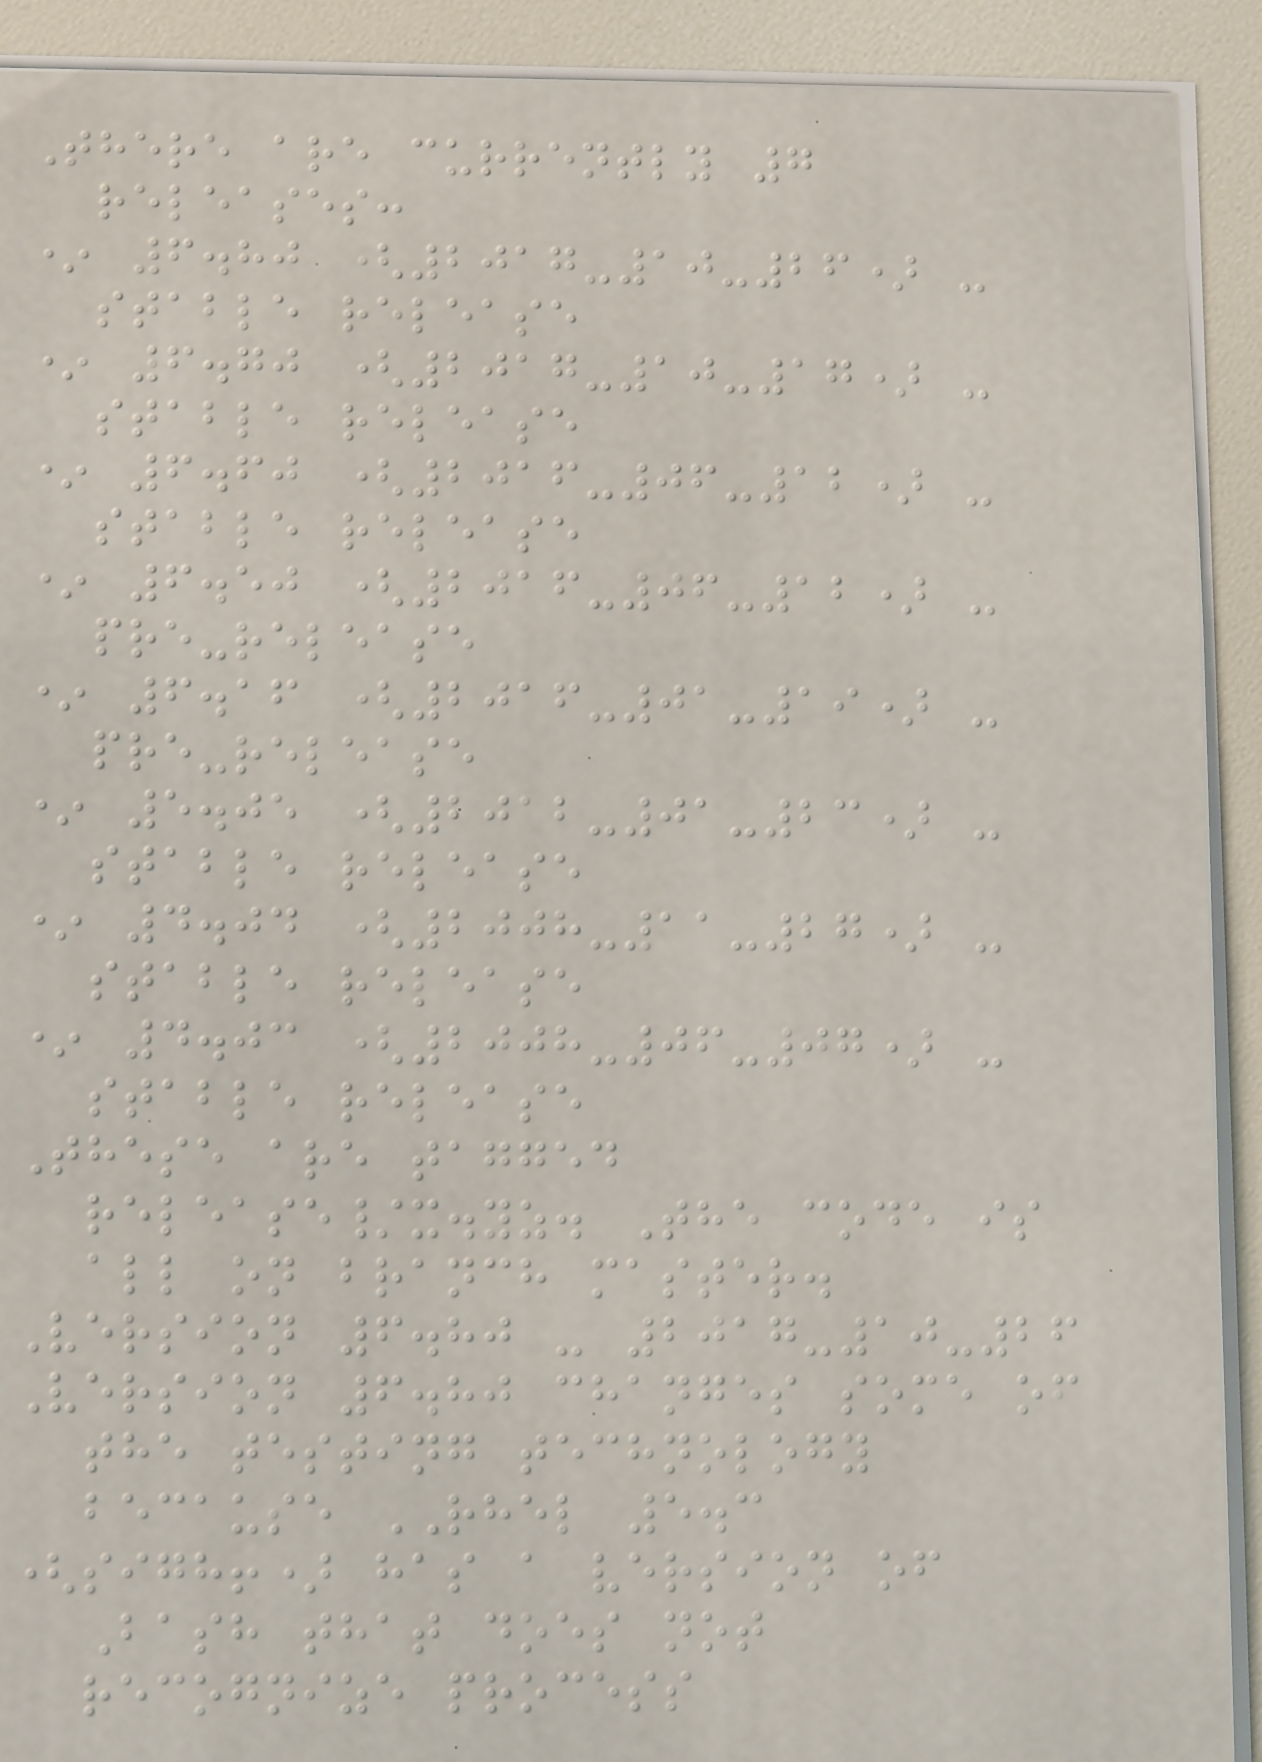There are currently 7
releases:
* 6.80 (2017-10-26) -
stable release
* 6.70 (2017-10-17) -
stable release
* 6.60 (2016-06-12) -
stable release
* 6.50 (2016-06-12) -
pre-release
* 6.16 (2016-01-19) -
pre-release
* 5.05 (2012-01-23) -
stable release
* 4.04 (2008-11-27) -
stable release
* 4.03 (2008-06-07) -
stable release
These are tagged
release/x.yz. The code is
all on branch master.
Version 6.80 - 2017-10-26
Version 6.80 changes some of
the testing technology
because RHEL 5.3
(sigh!) has a version of
Bash that does not
recognize process
